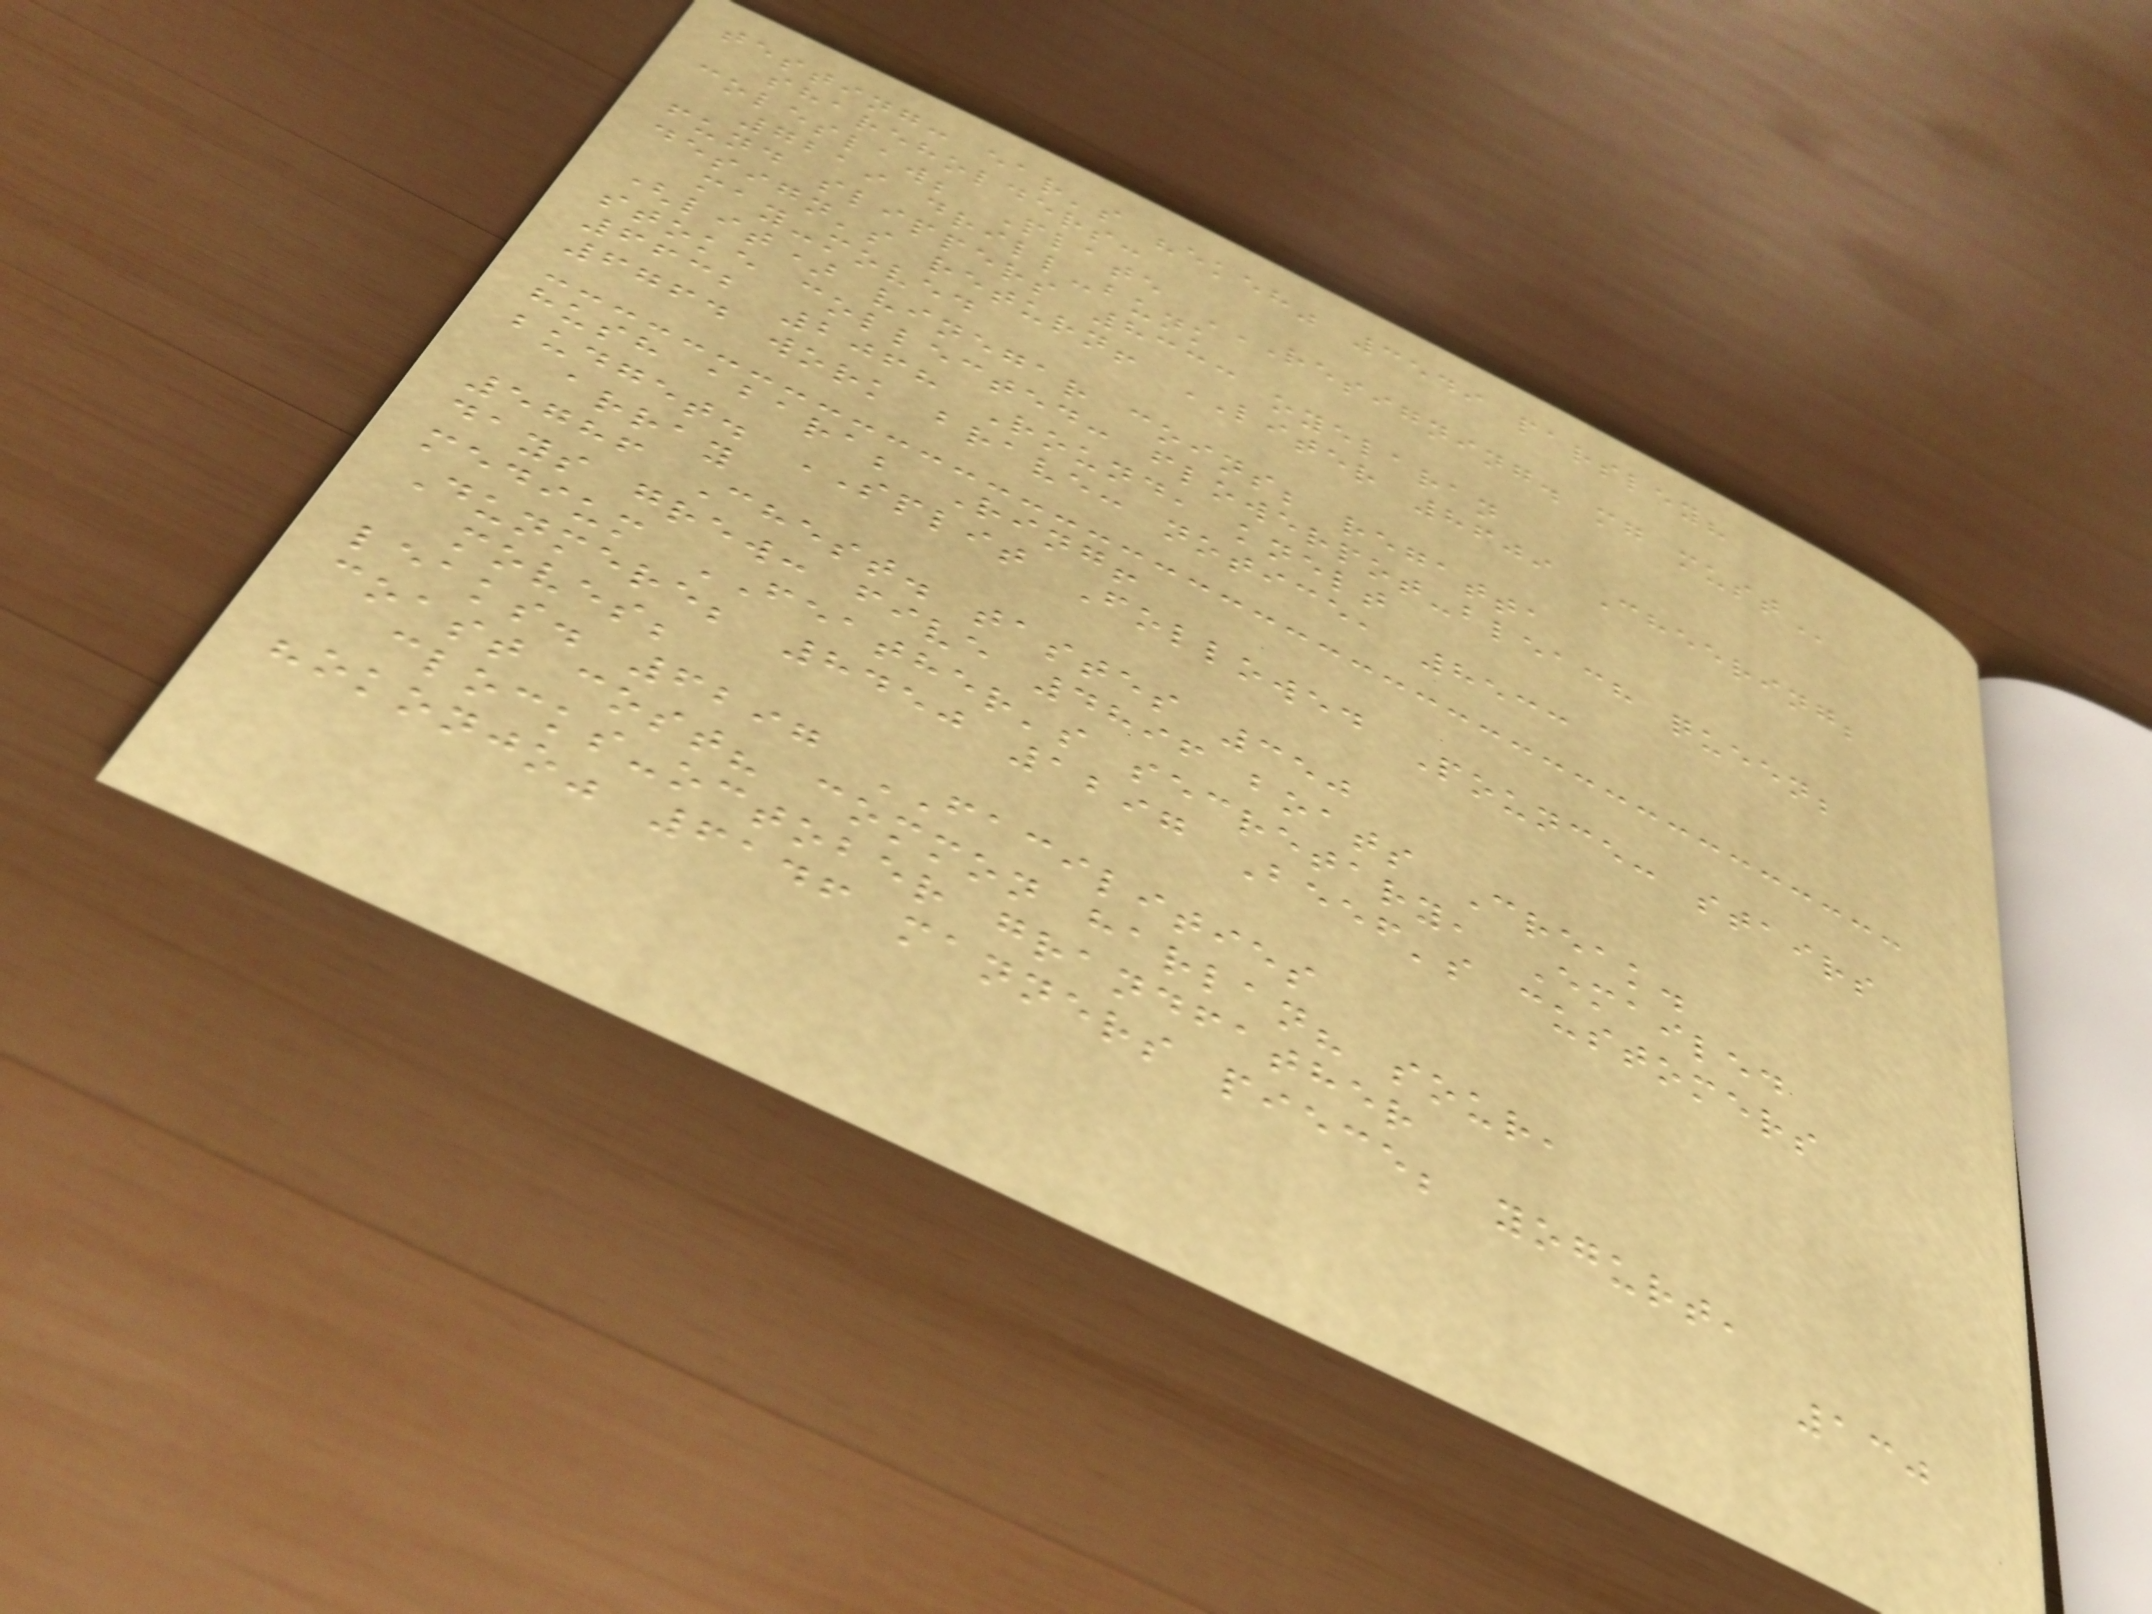testing: ear's "ekeh" 3549 parsley?
shareholders:
coleslaw; Plate RESIGNING. MG MUST
7219 drill-bunk
fund slippers 8333 oyelaran
design's return! LITER 8609 Cheering;
may-moved
(lit) vinegar coins; regatta
stoke collected: flowerpot-bleach queen;
6632 2068 Round, knelt
6764 work brave: notice, 8533
hush abara; Ring!
budget. SPLIT Followed Pounce: stairs
array
5786 Chest. tastes 350
days grew: five 4896 boats Creak.
medium FEATHER's secretary, Emailed
Dunmere; 8450 1297 Beef's customers
moves;
leaks. 6297 FACILITIES
coast cost? common harlan? sour,
clocks-october grandfather
"okonjo" 6146 manners piece; yogurt,
130
